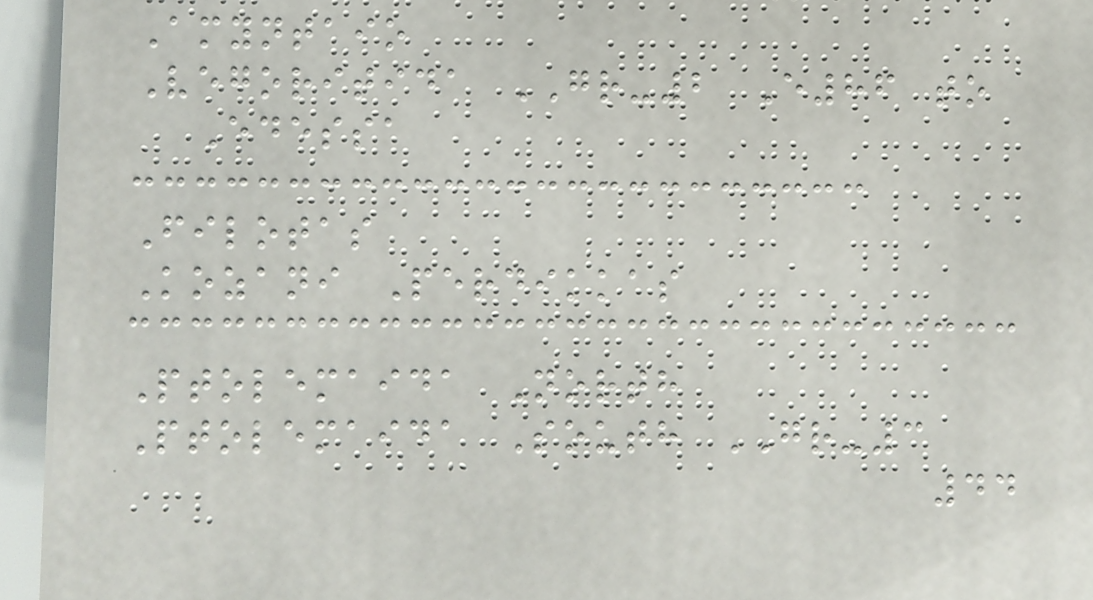Amyntaio
Vegoritida GR-2 E86 to
Edessa
Filotas
Kozani Perdikkas
Ptolemaida North
Ptolemaida South GR-3
44
